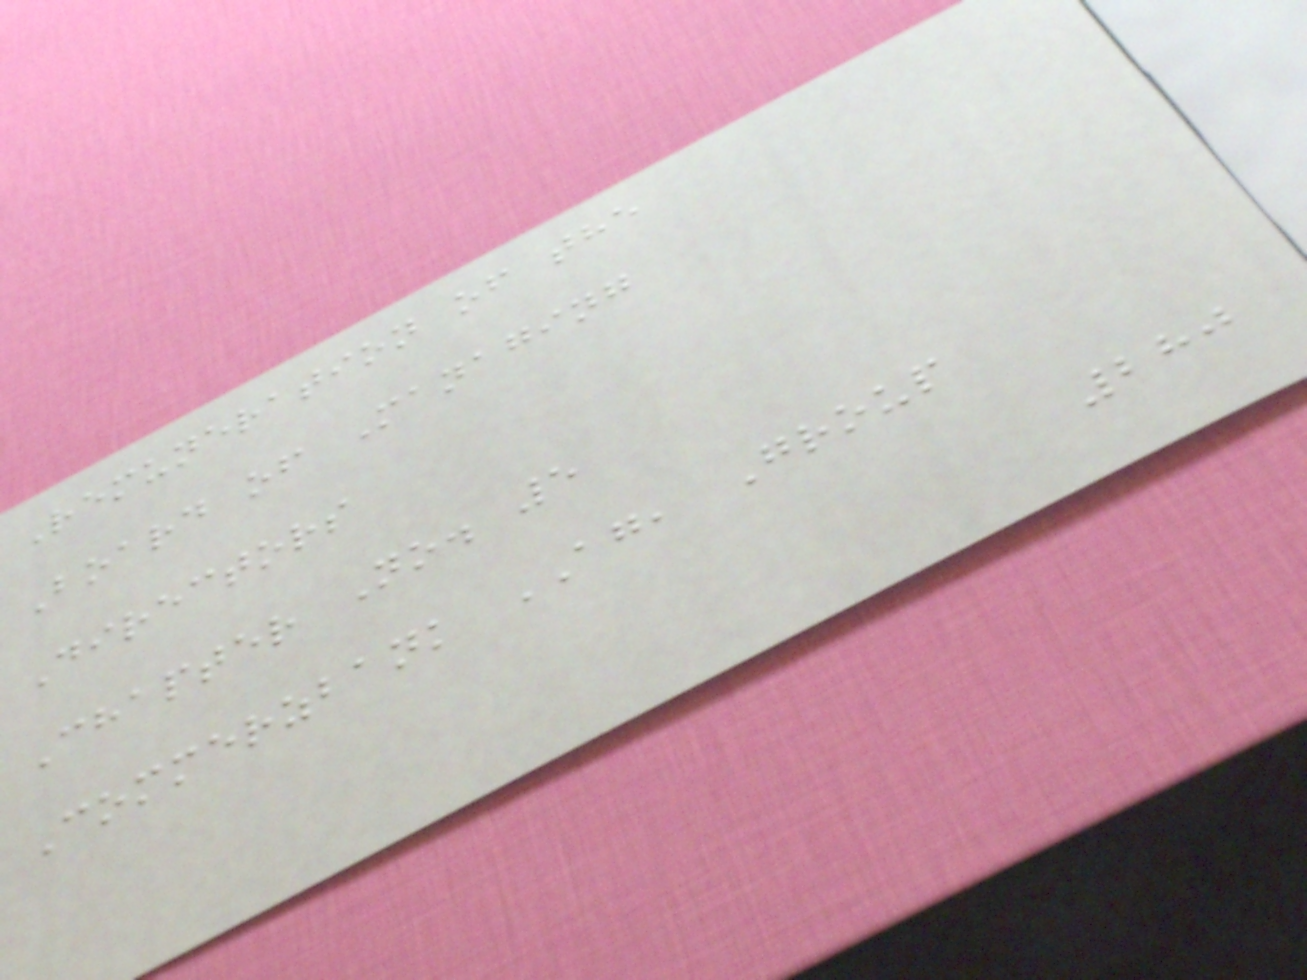Remuneration of the
Board of Managing
Directors
Chapter No. 5
Commerzbank AG, Group
280
